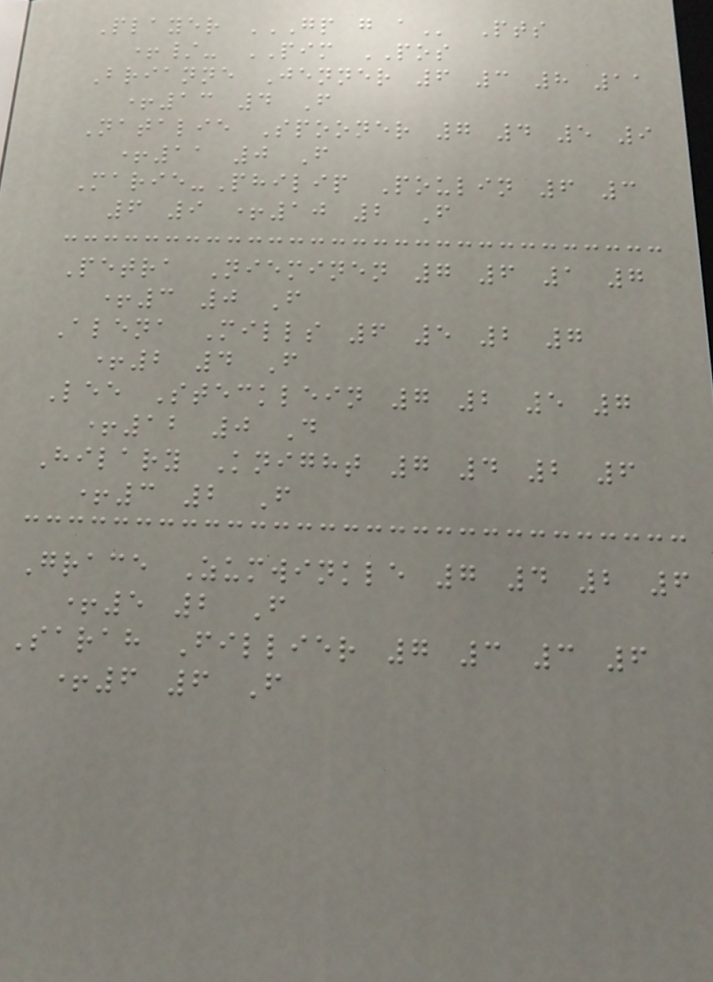Player GP G A Pts
+/- PIM POS
Brianne Jenner 6 3 8 11
+13 4 F
Natalie Spooner 7 4 5 9
+11 0 F
Marie-Philip Poulin 6 3
6 9 +10 2 F
Petra Nieminen 7 6 1 7
+3 0 F
Alena Mills 6 5 2 7
+2 4 F
Lee Stecklein 7 2 5 7
+12 0 D
Hilary Knight 7 4 2 6
+3 2 F
Grace Zumwinkle 7 4 2 6
+5 2 F
Sarah Fillier 7 3 3 6
+6 6 F
